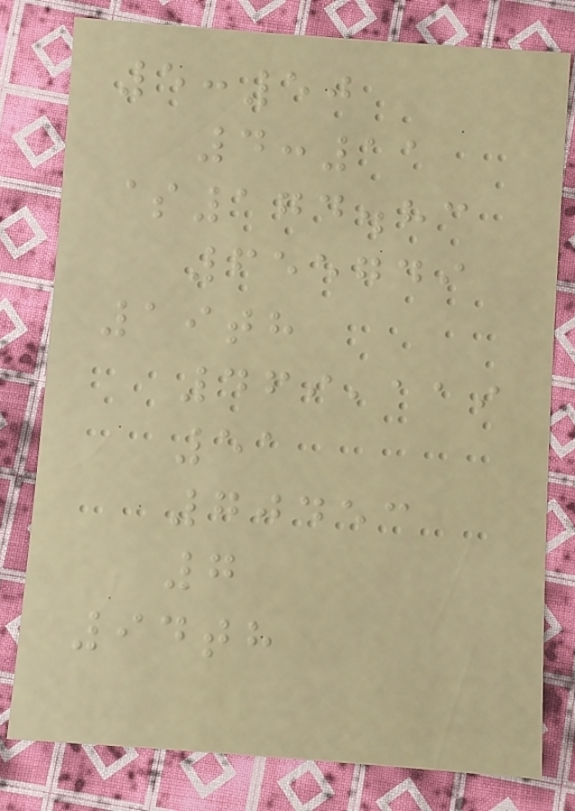5:50
4:11
$174.83
655749
19th
469,119
51
70453
7
94th
